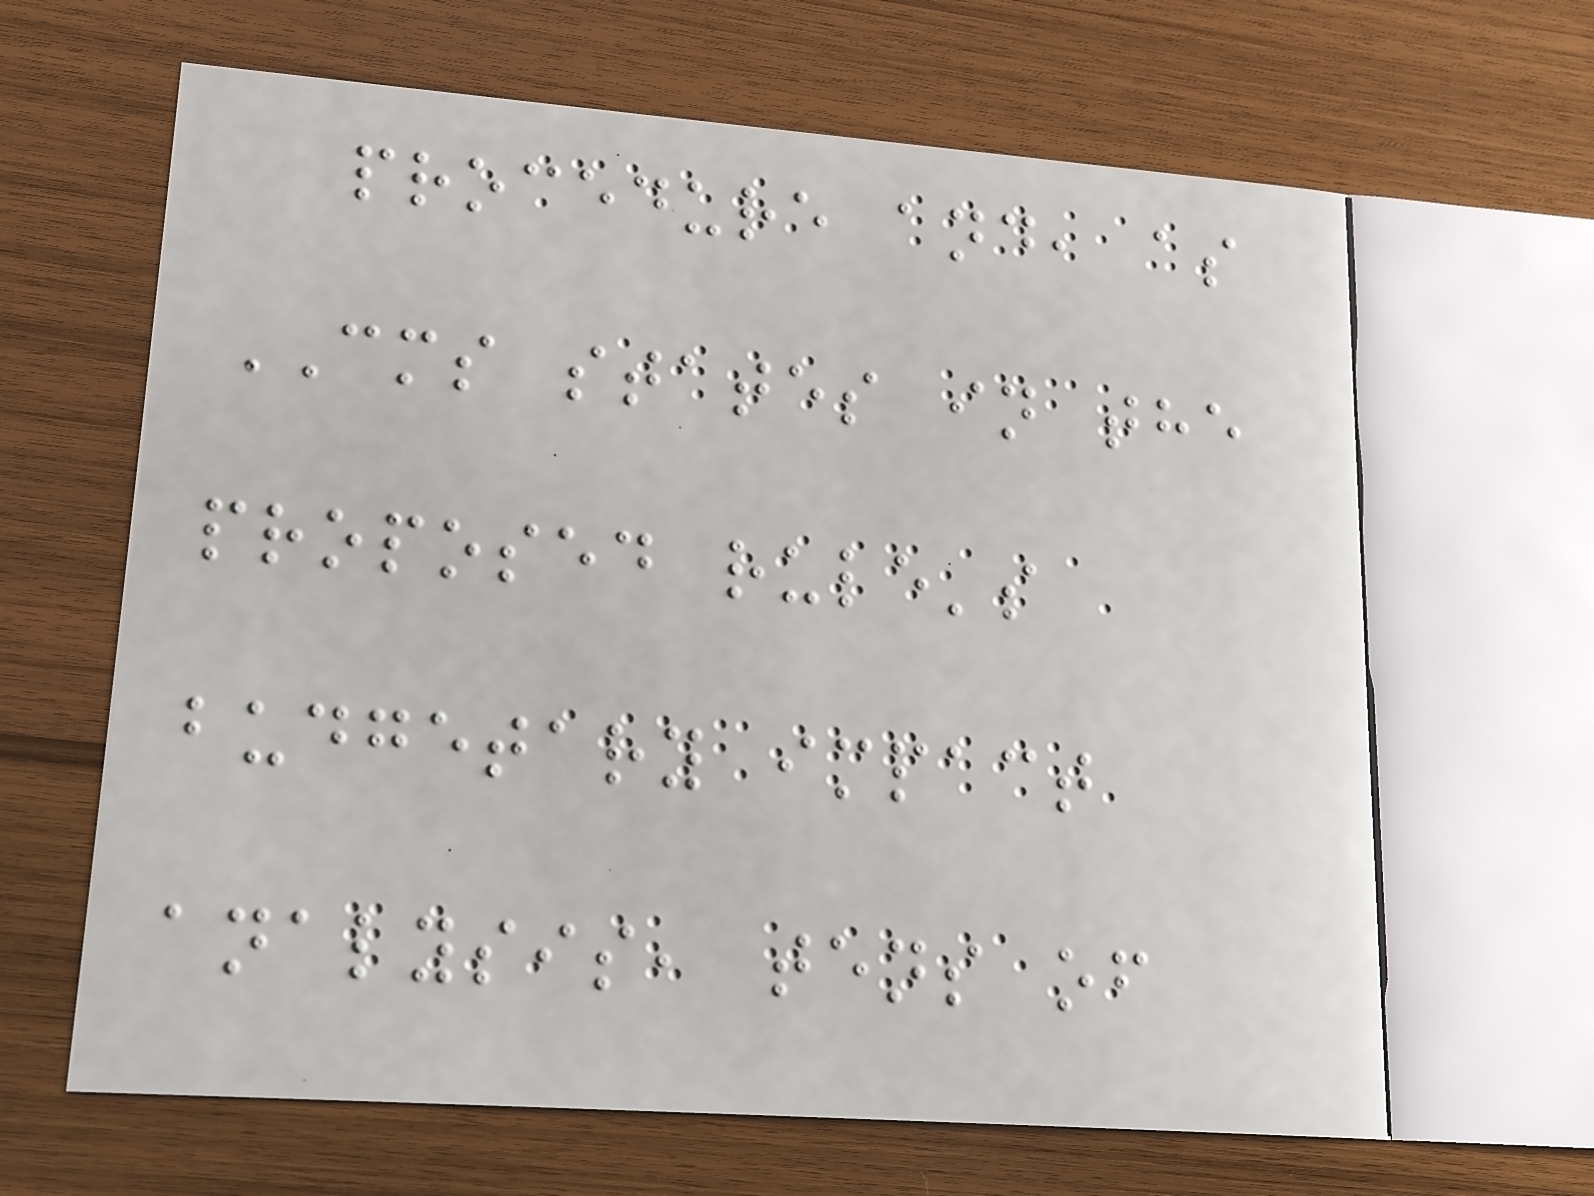procedure and, as
CMS states in the
proposed rule's
budgetary impact
analysis, tens of
